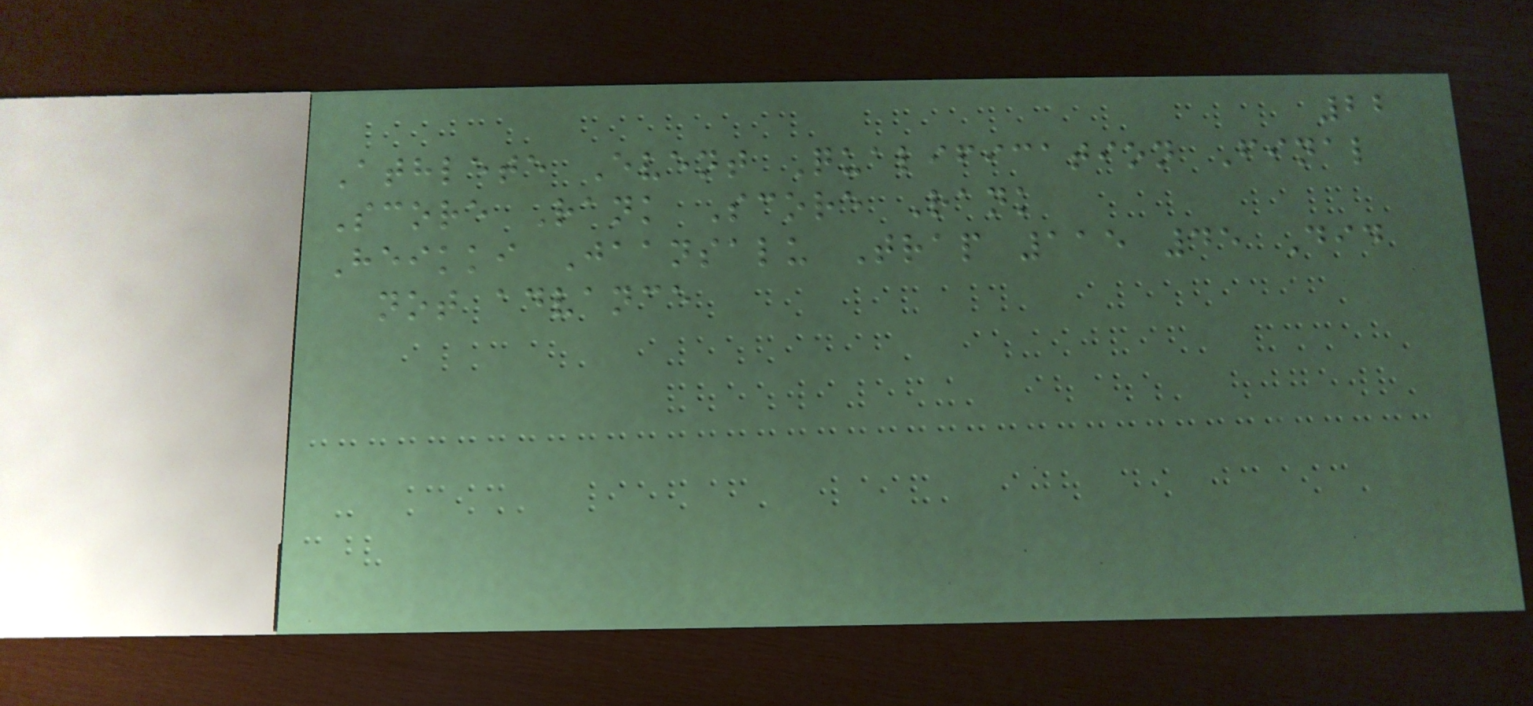22
Athlete Event Qualification Final
Score Rank Score Rank
Heikki Jaansalu Trap 115 45 Did
not advance
